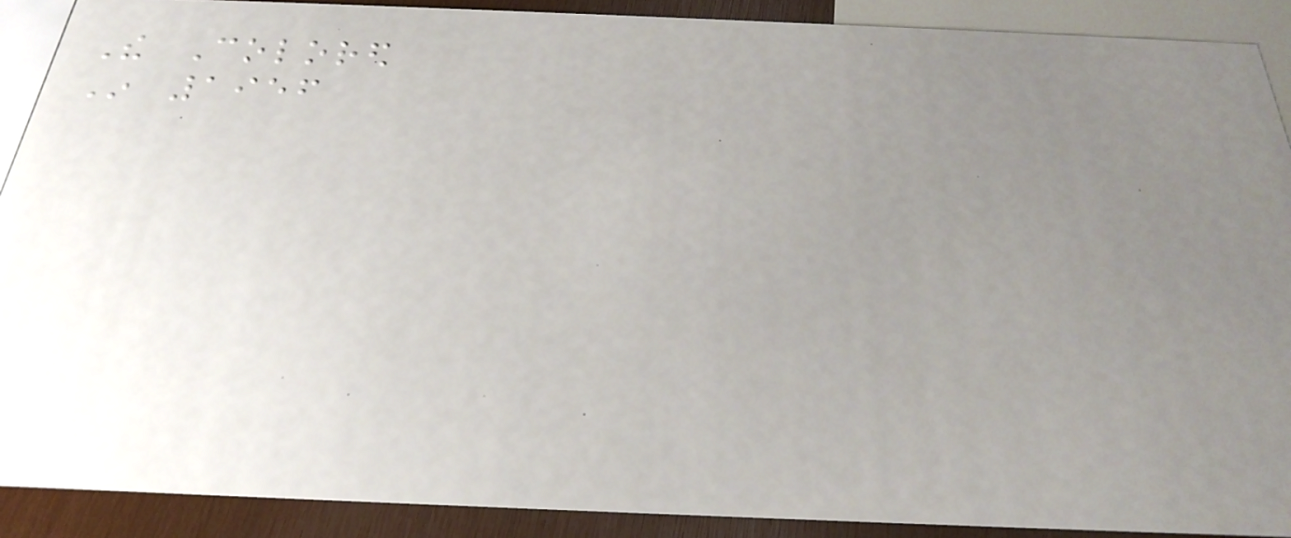The Colored
In 1956
